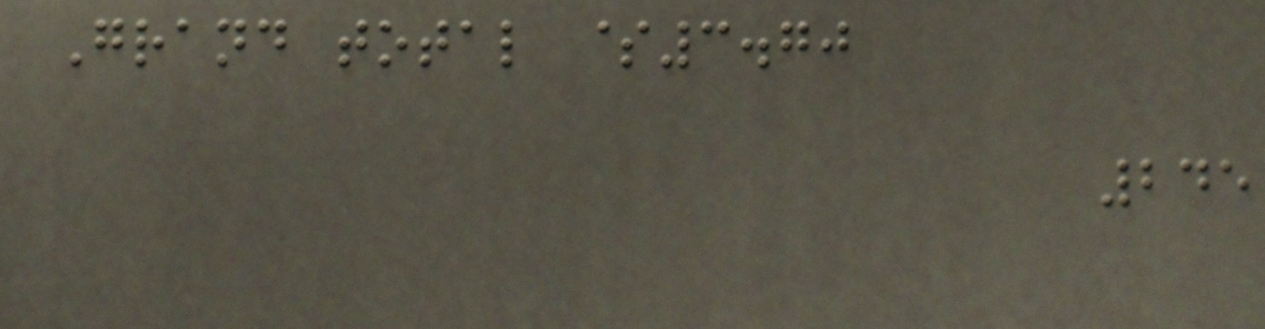Grand total $3.70
245
